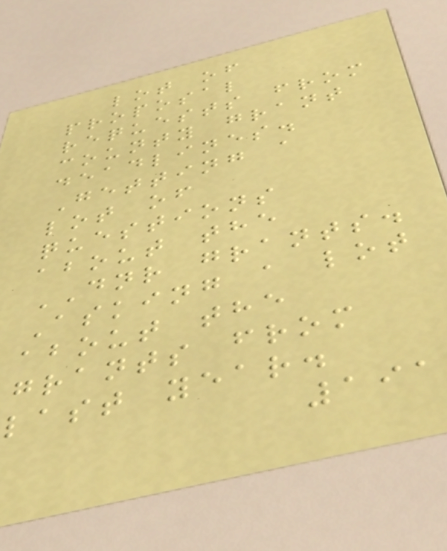lot of
proposal
requests from
county grant
deadlines.
Getting a
lot of
questions
about the
DNR grants.
Asking a lot
about the
grants from
last year.
191
